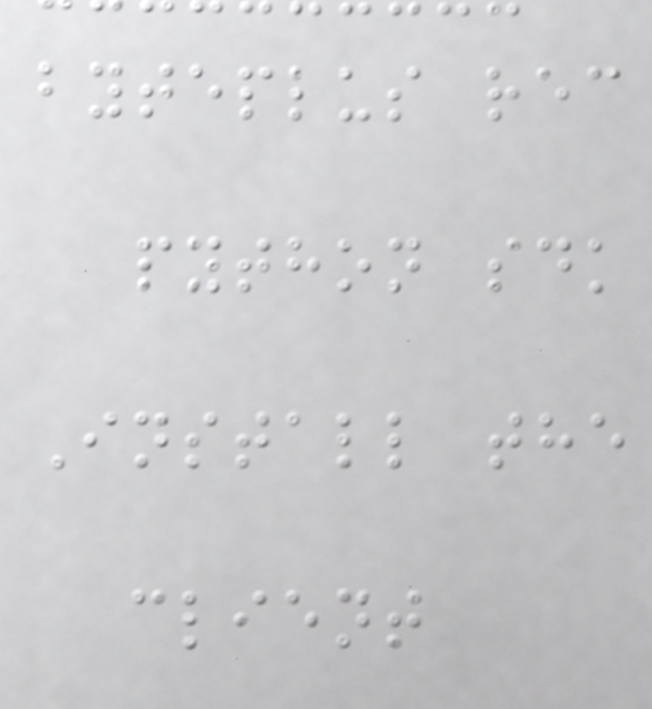byteplus rec
python sdk
Install the
client
